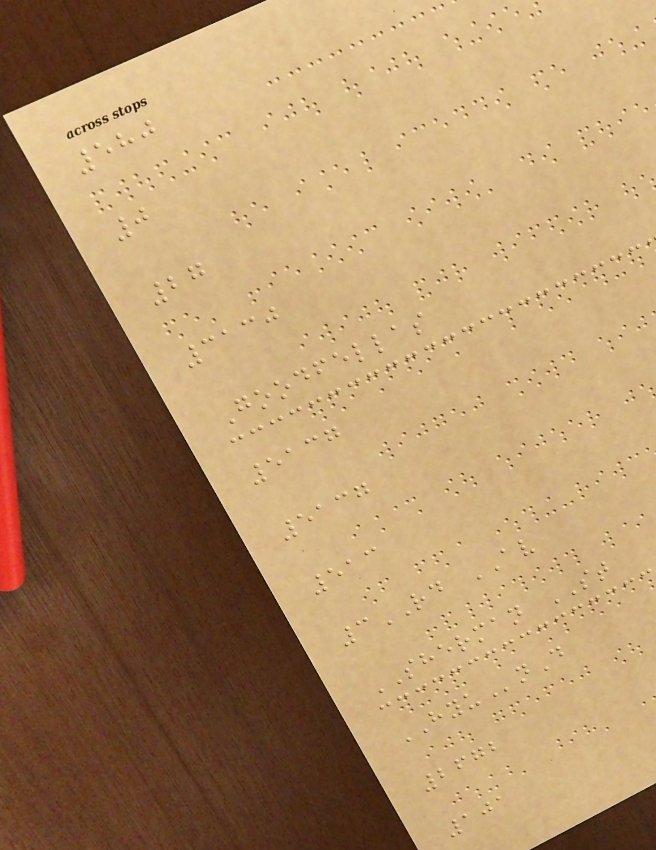580
0
27
3130
Goodfellas
5137
5137
513
3RD AV
SHERMAN ST
HYUnD
2672
101
